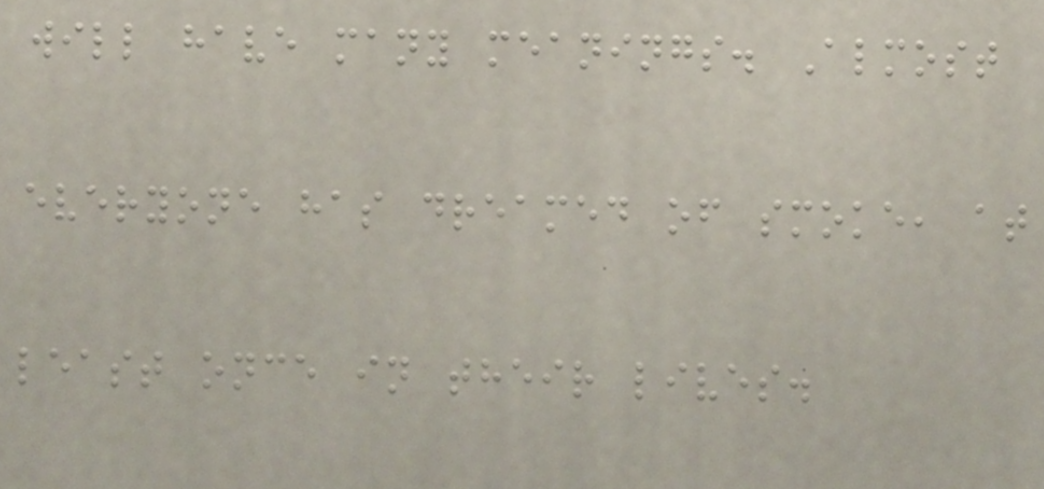will have many meanings. Almost
everyone has dreamed of smoke, at
least once in their lives.
